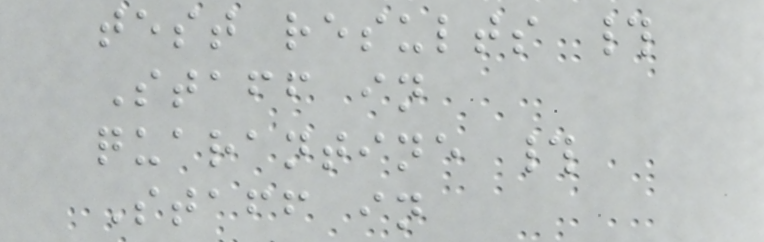test results #
Staff in
quarantine #
Staff in
